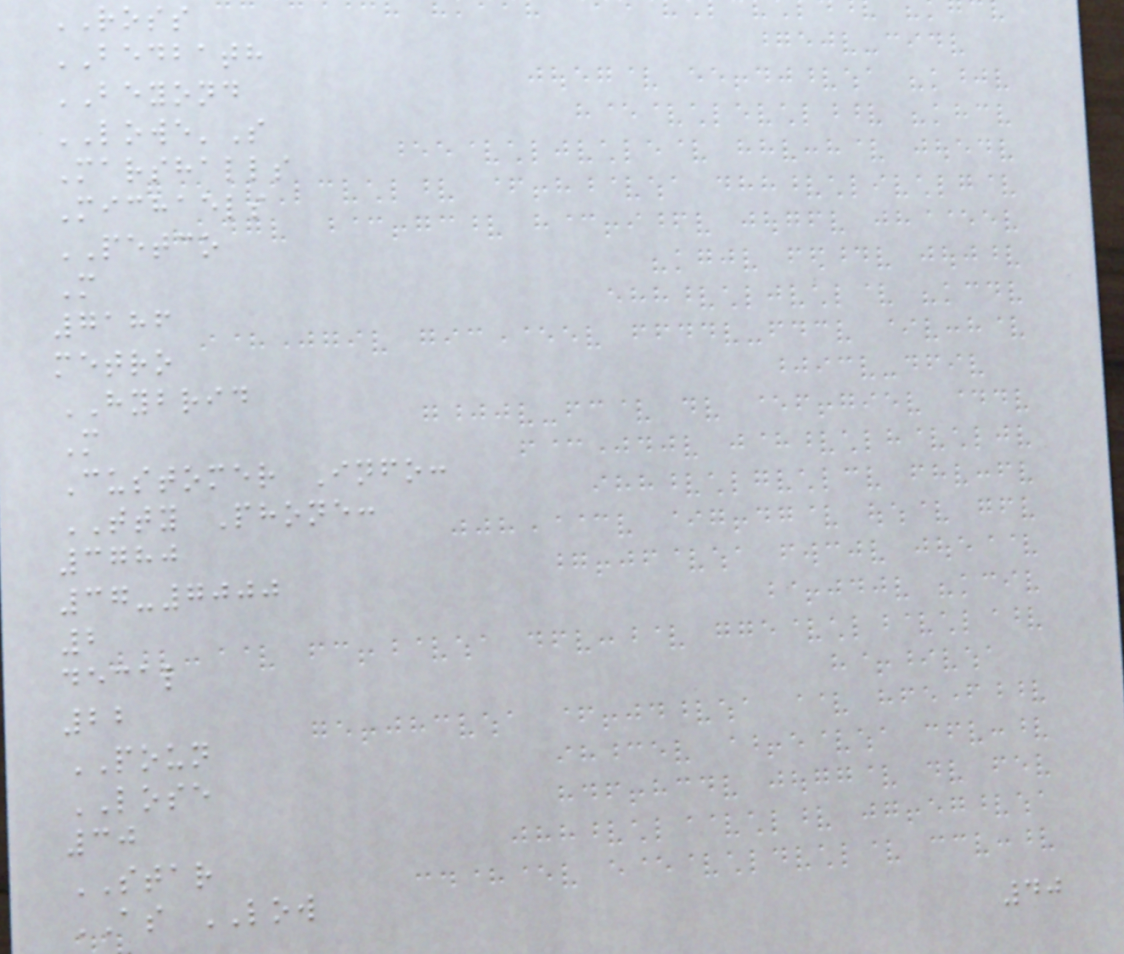ROSS
BEDBATH
BEYOND
LOWE'S
Marshalls
Michaels
PETCO
M
7186
metro
HYBRID
M
Customer Info:
TTY Phone:
3780
37-7000
2
decal
22
POUN
LOSE
30
STAR
AS LOW
40
